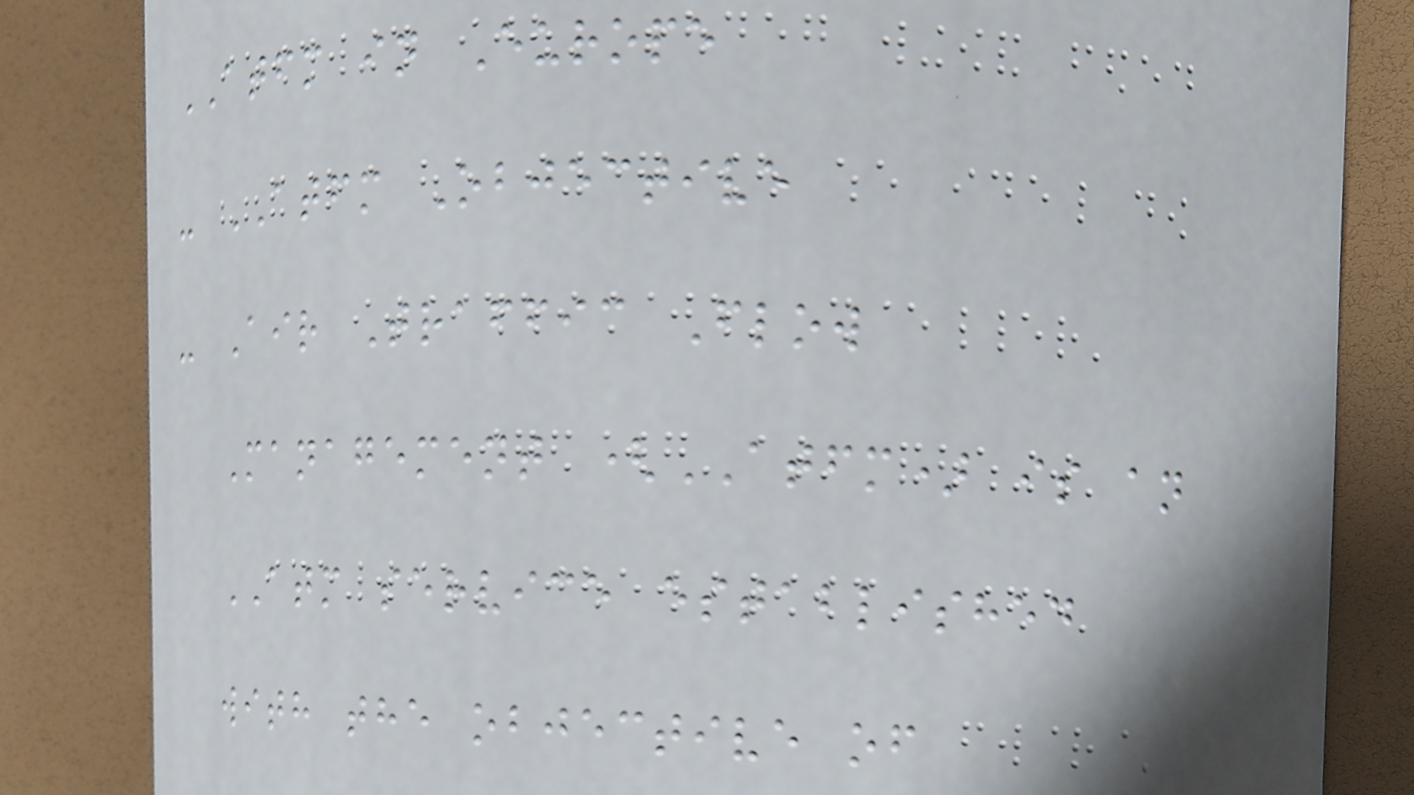ATFM in Europe
- ATFM Objective
- Air Traffic Flow
Management (ATFM) is an
ATM service established
with the objective of
